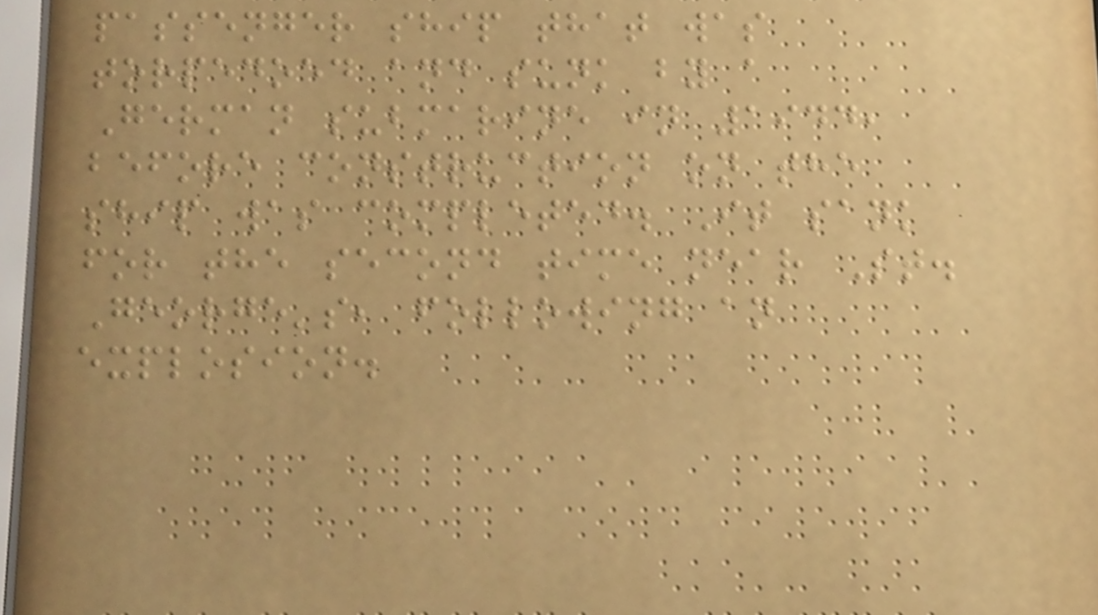passenger ship that was
torpedoed and sunk by a
German submarine in 1944,
before construction on the
ship was completed. It sank
for the second time near St.
George's, following an
explosion.
